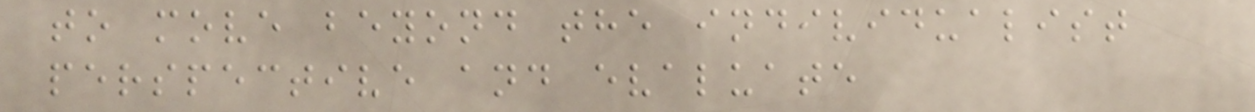to move beyond the individualist
perspective and evaluate
